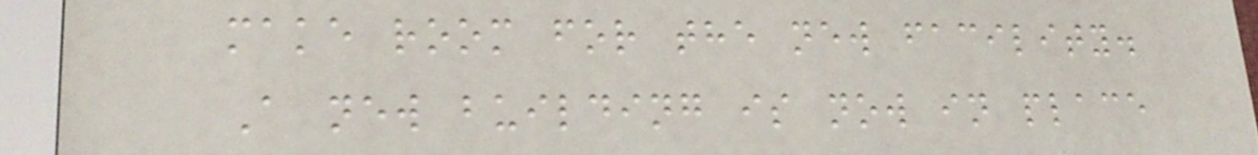make room for the new facility.
A new building is now in place
